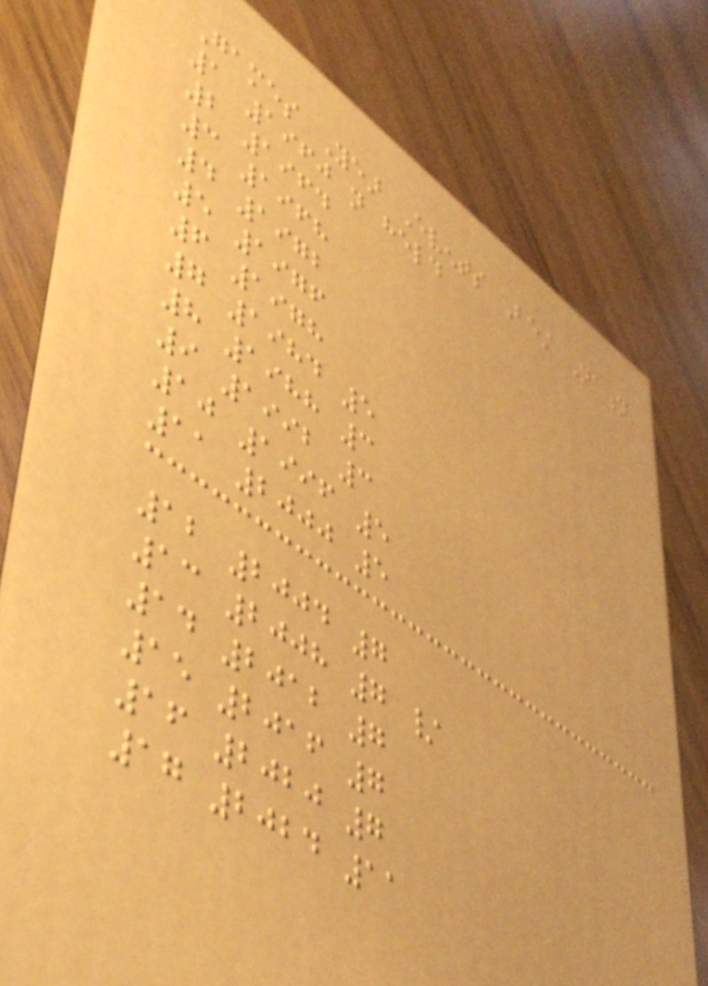Games Year Events Best Nation
1 1960 not held
2 1964
3 1968
4 1972
5 1976
6 1978
7 1984 5
8 1988 3
9 1992 3
10 1996 5
11 2000 5
12 2004 7
13 2008 7 /
14 2012 7
15 2016 7
16 2020 7
17 2024 11
